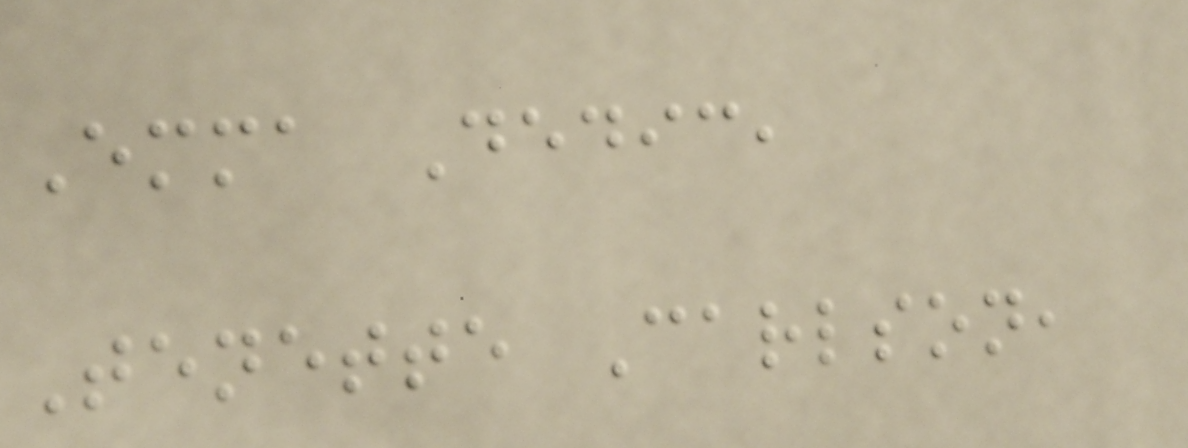Emma Dedic,
Tenette Carlson,
